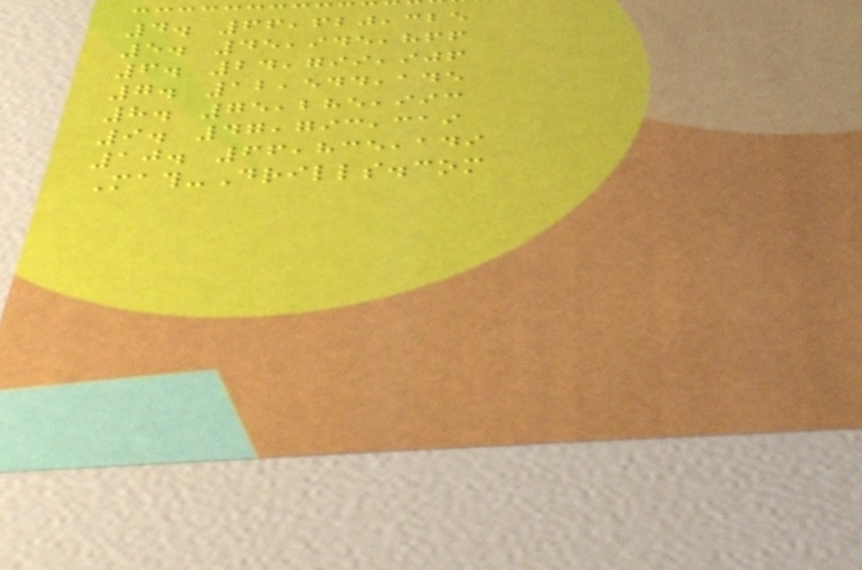4. 66,620,325
5. 45,945,866
6. 24,799,906
7. 12,544,145
8. 75,285,993
9. 47,793,319
10. 66,835,149
Math-Drills.com
